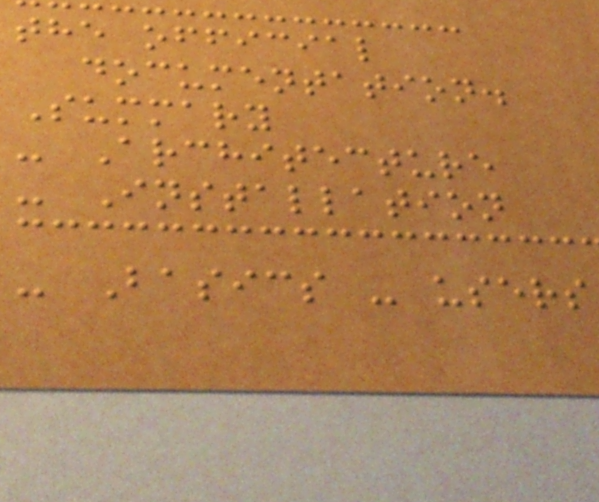the official
documentation.
Summary
- Architecture
- Installation
- Basics - users
